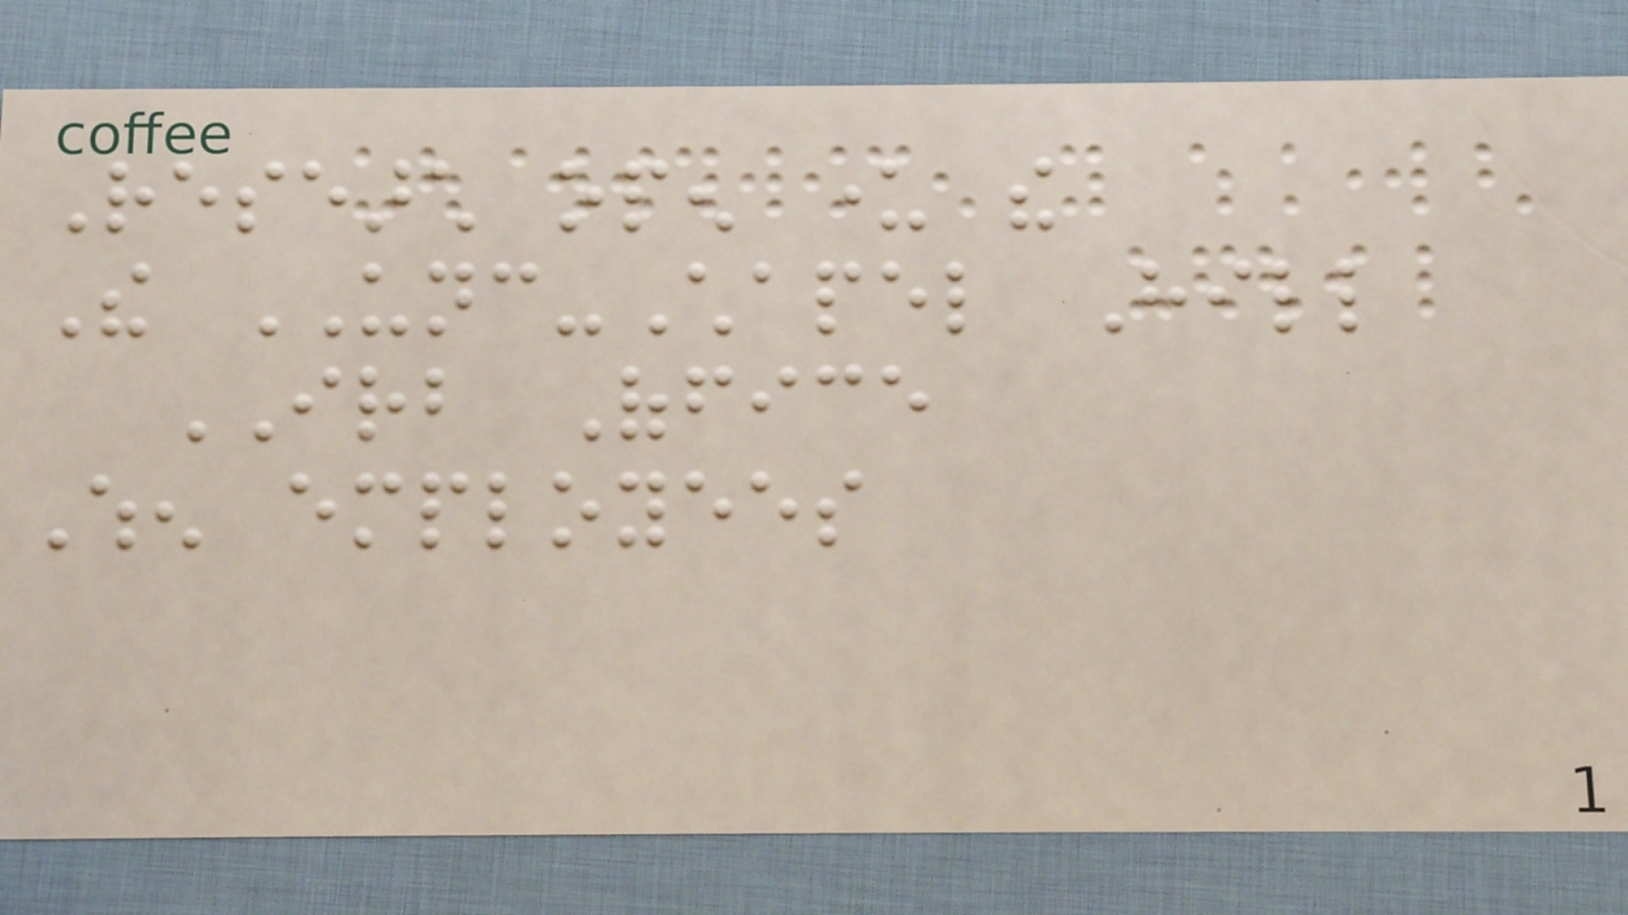Research open under the
The UNC-Chapel Hill
IRB Office
When employees
